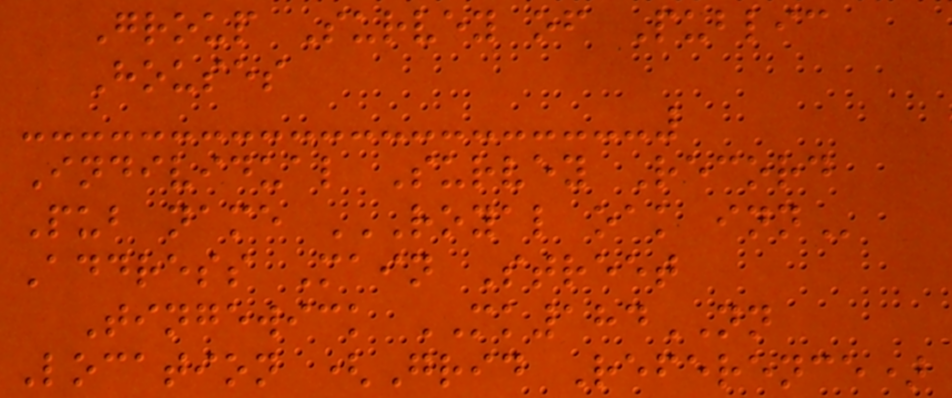Group Survey of Public
Houses
Individual Survey Record
Pub name ROYAL OAK INN
Address Main Street
Tingewick MK184NN
Location (Grid Reference)
